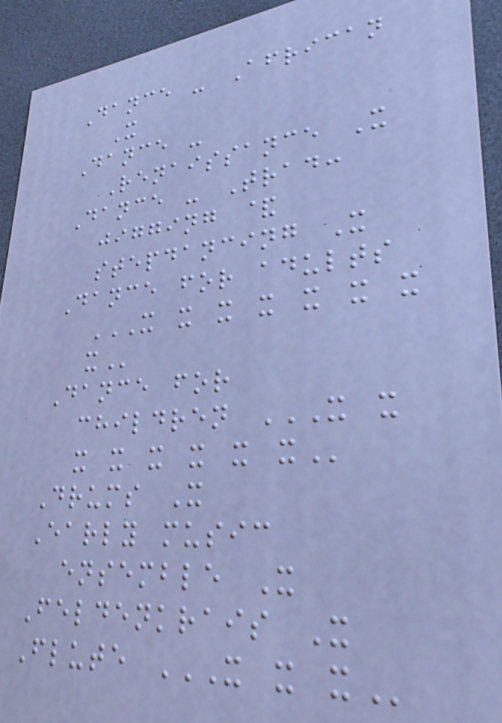Dance - African
X
Dance -
Renaissance X
Dance - Trad:
jigging &
stepdancing X
Dance for adults
X X X X X X X
X
Dance for
children X X
X X X X X X
Drums X
Early music
ensemble X
Feldenkrais X
Flute X X X
